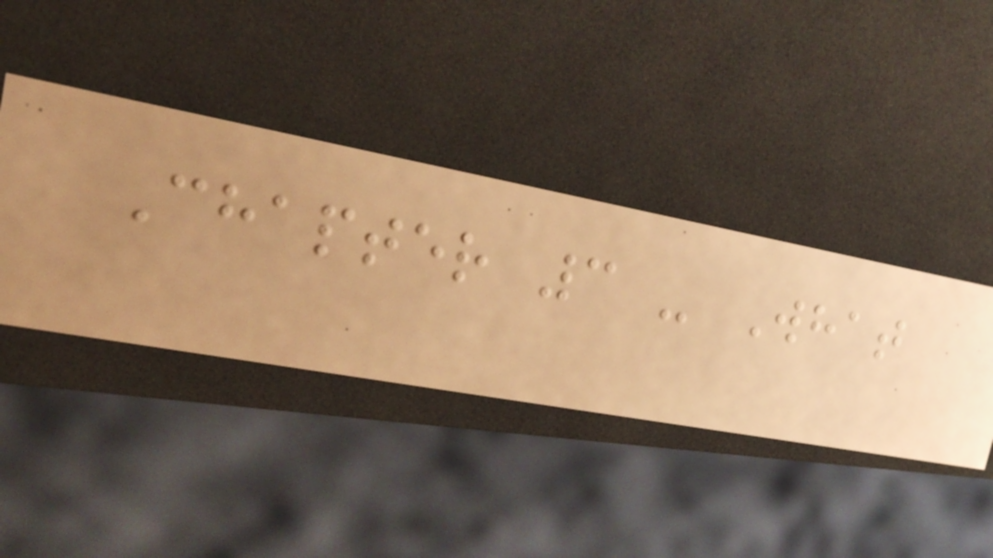Chapter 3 - What
